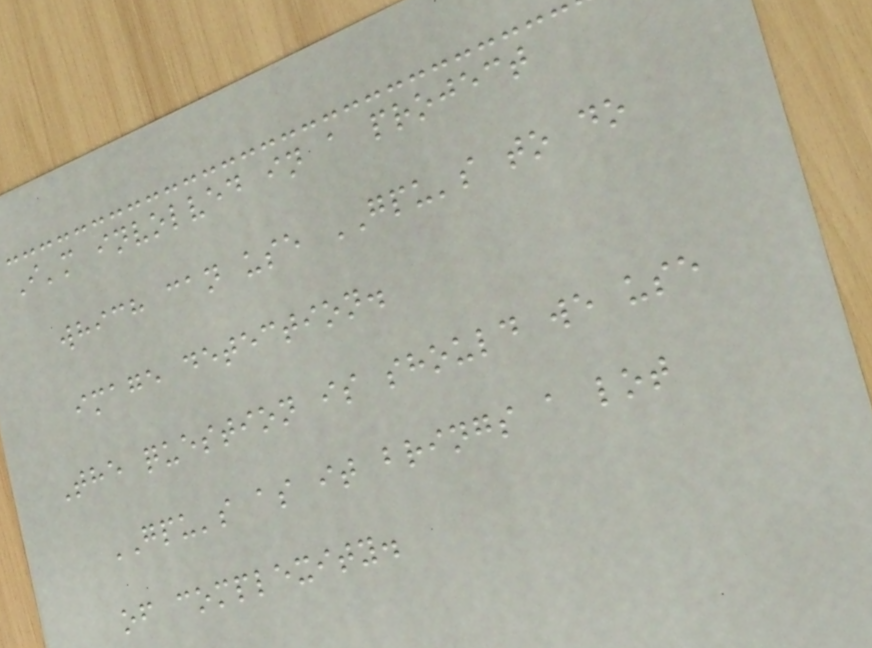I'm involved in a project
which can use GPU's to do
image detection.
The question is should we use
GPU's as it brings a lot
of complexity.
